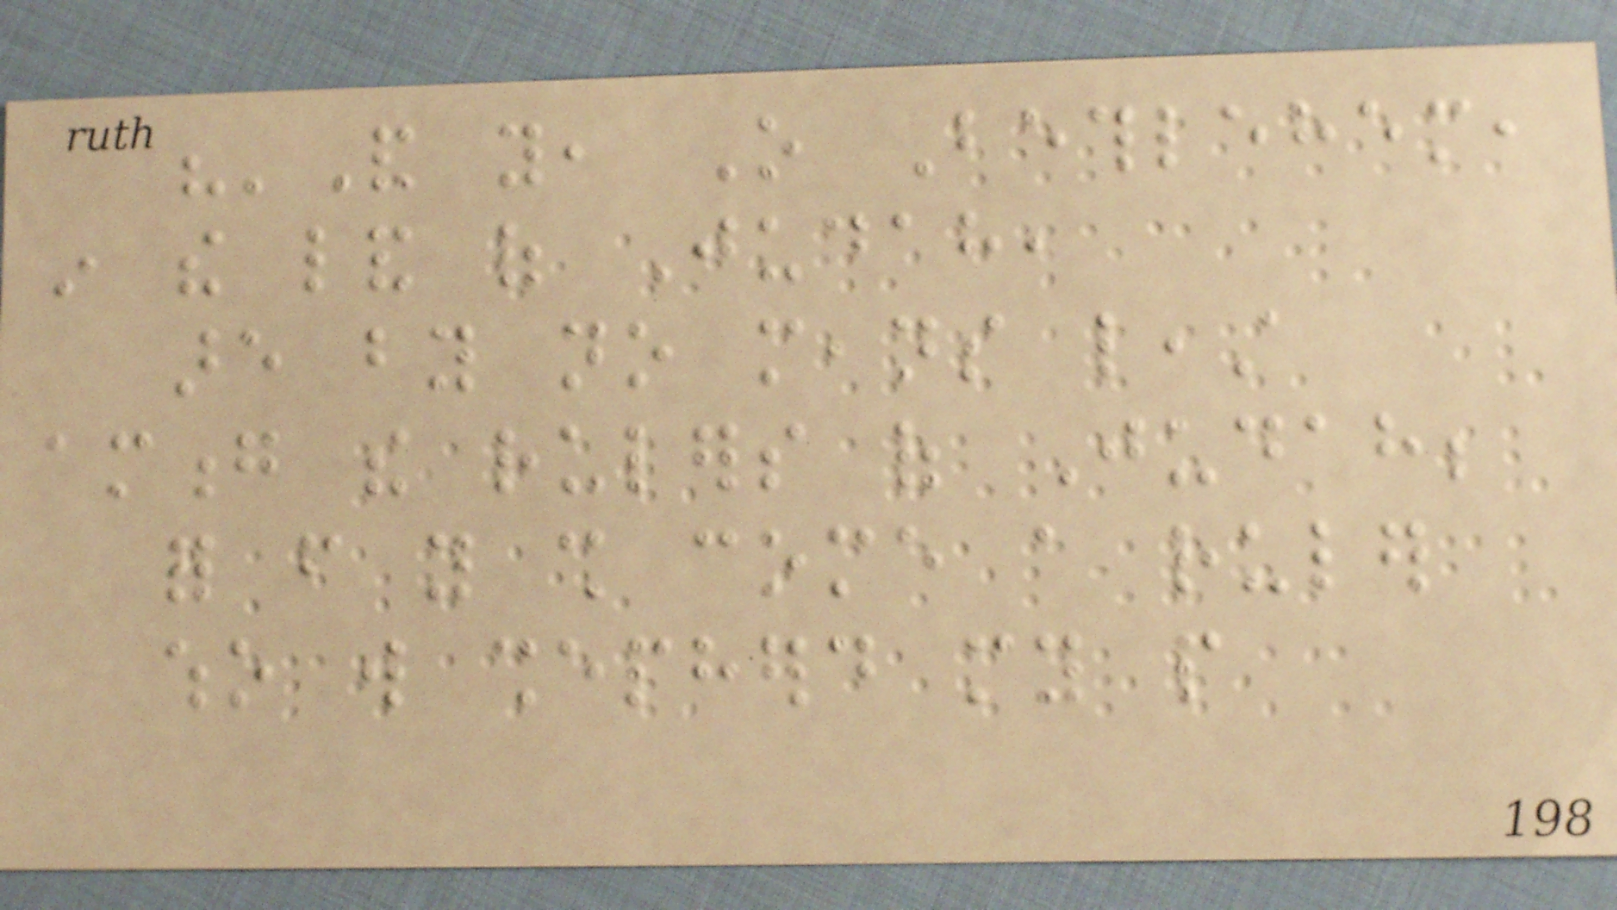"'And you, O Bethlehem,
in the land of Judah,
are by no means least
among the rulers of Judah;
for from you shall come a ruler
who will shepherd my people
